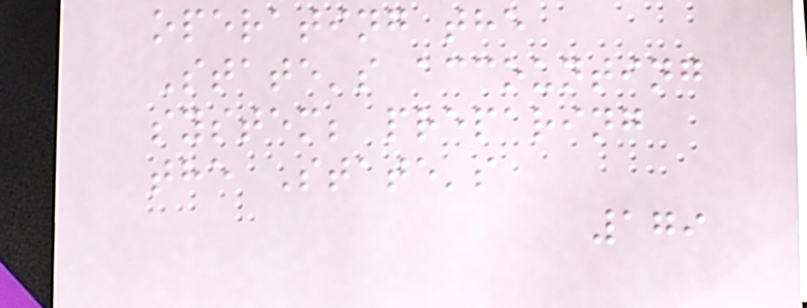operating the
State's accounting
system; preparing
the State's
179
